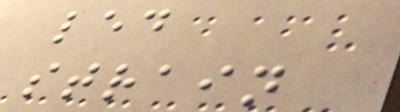led
strain
